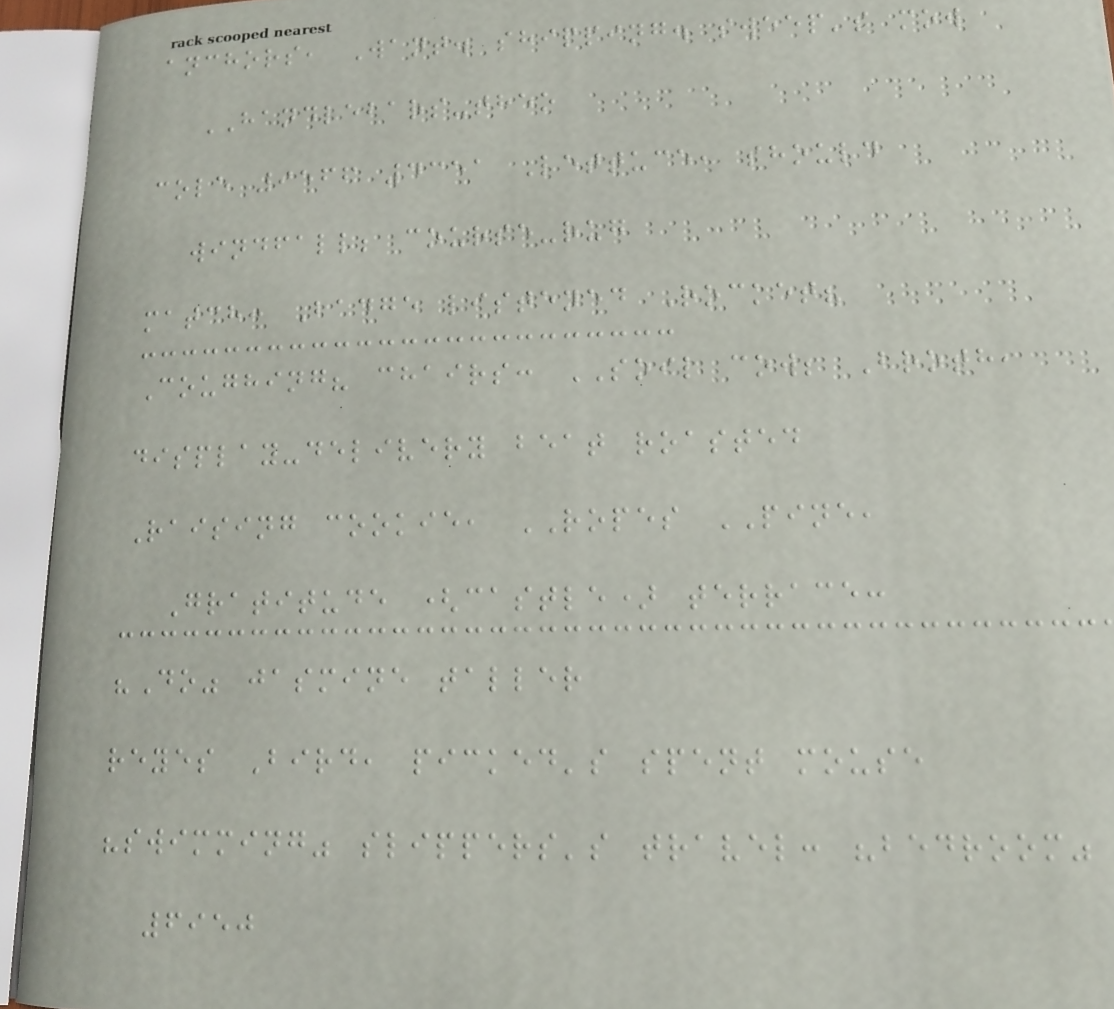anchors, Want. shipping. sweep's mow
HANDLEBARS-theo
cole 9566 4351 Lettuce, should
windfall; course-rug
match: Badge listened Rocket?
Coughing? chairs: SOIL cow; Broth,
display-delivery beat roasted
Raising cookie, ROPES PINE,
Gratitude (castle) terrace:
"Do" jasmine taller
reyes Bird, picked's spent mouse
"swimming" slippers's travel: "bedroom"
6950
